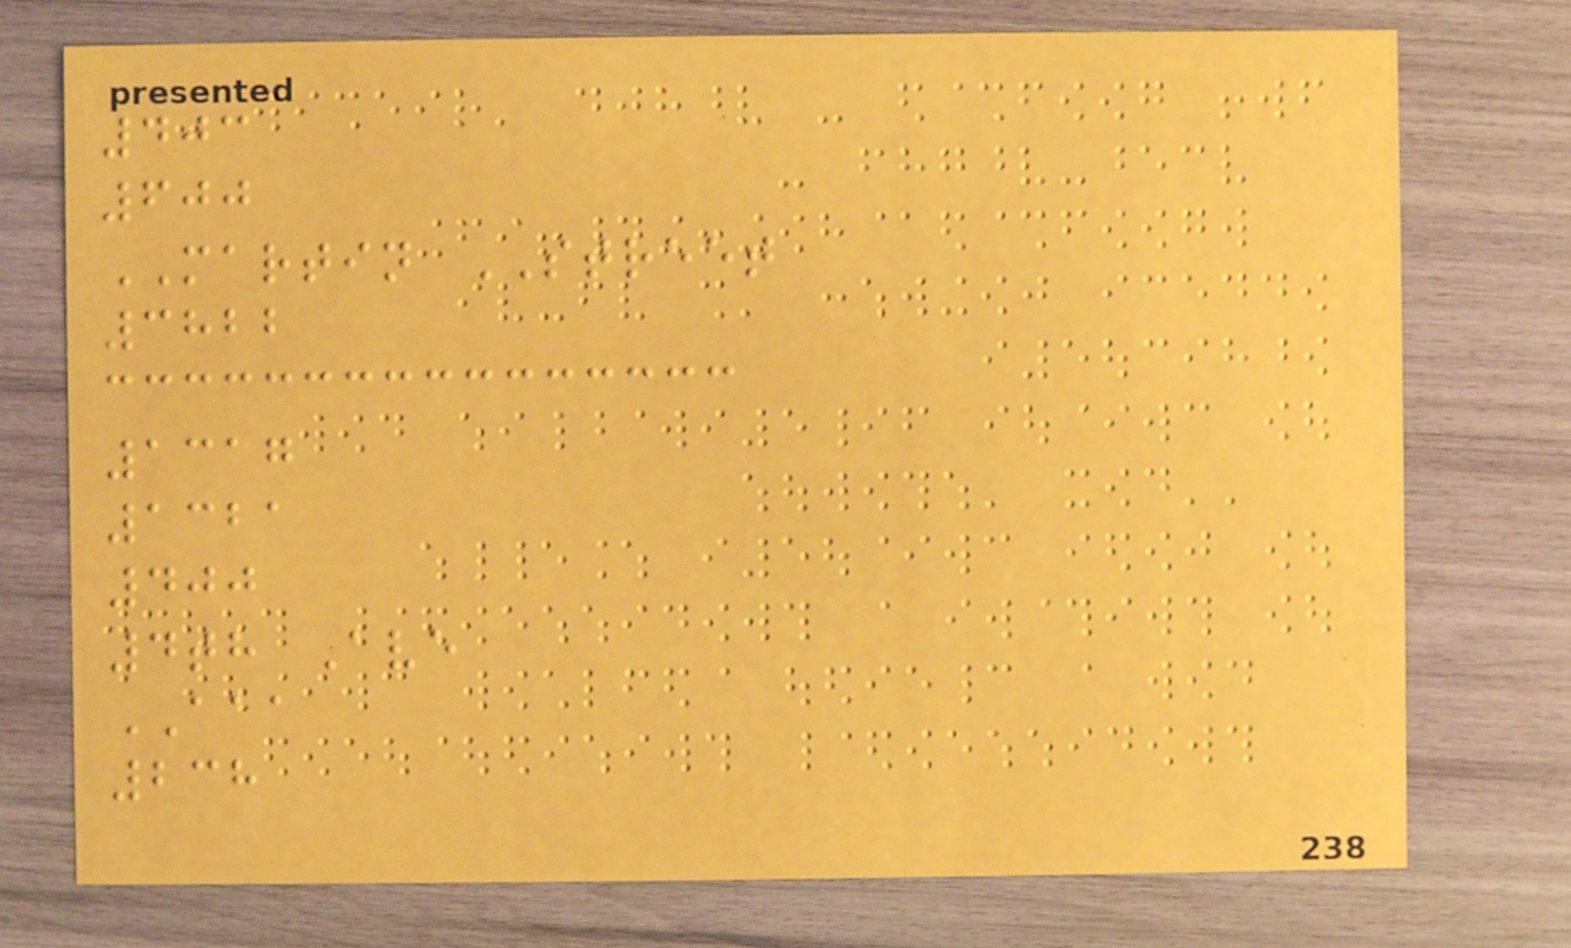403
600
MARTIN STREET
3822
1317
1321
400
4th Ave
AAA
238
